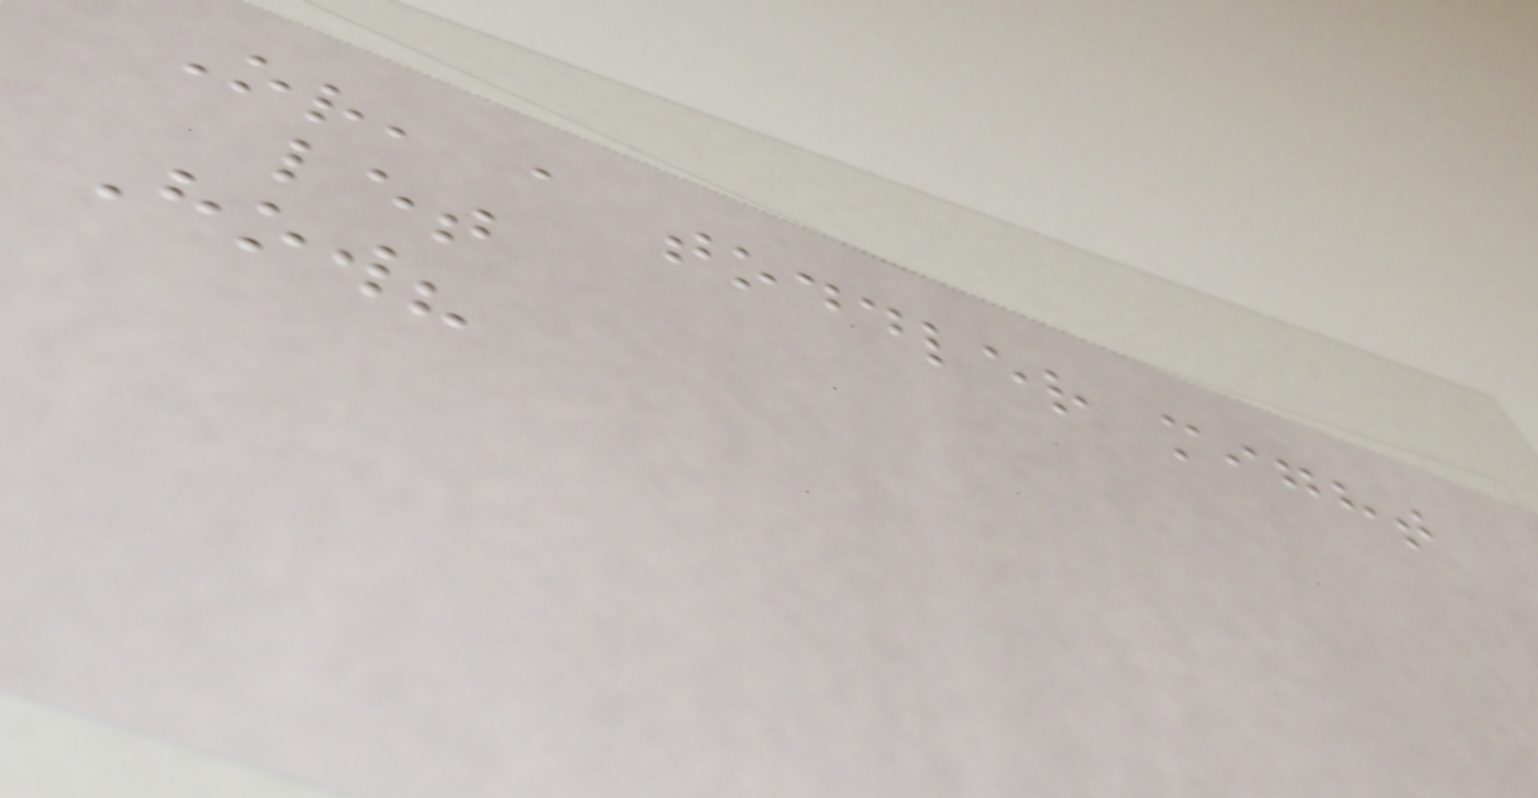Or, a toddler might
let
How?
